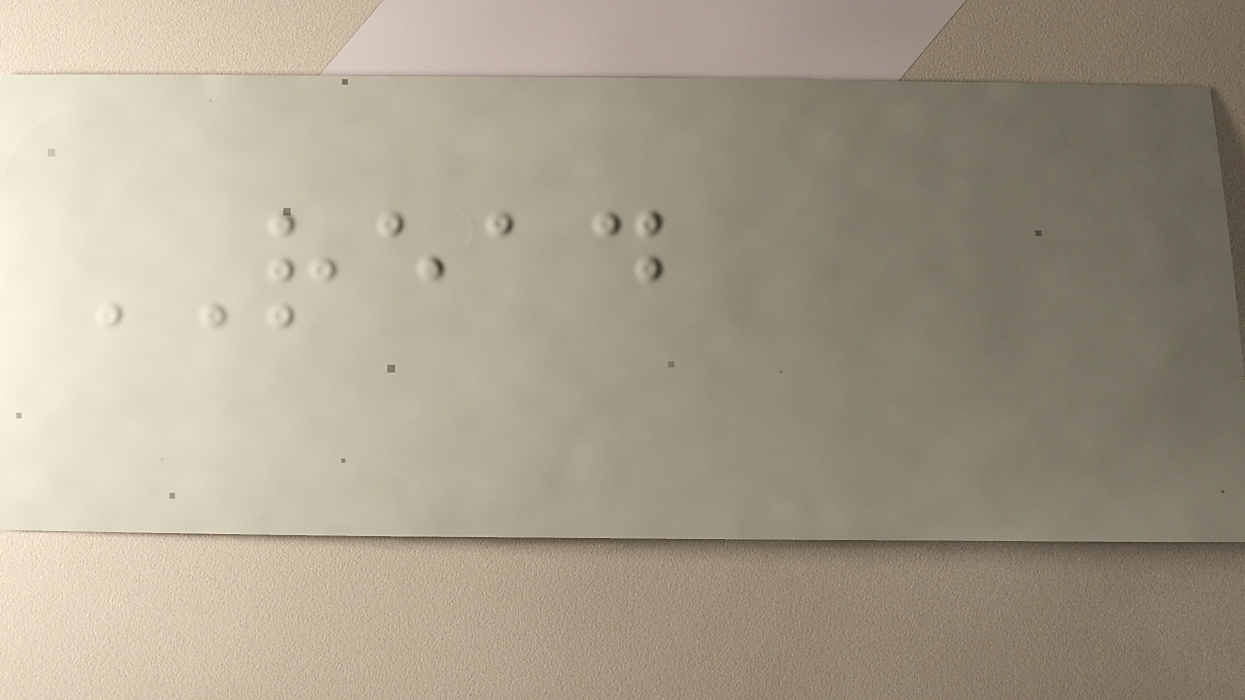READ
